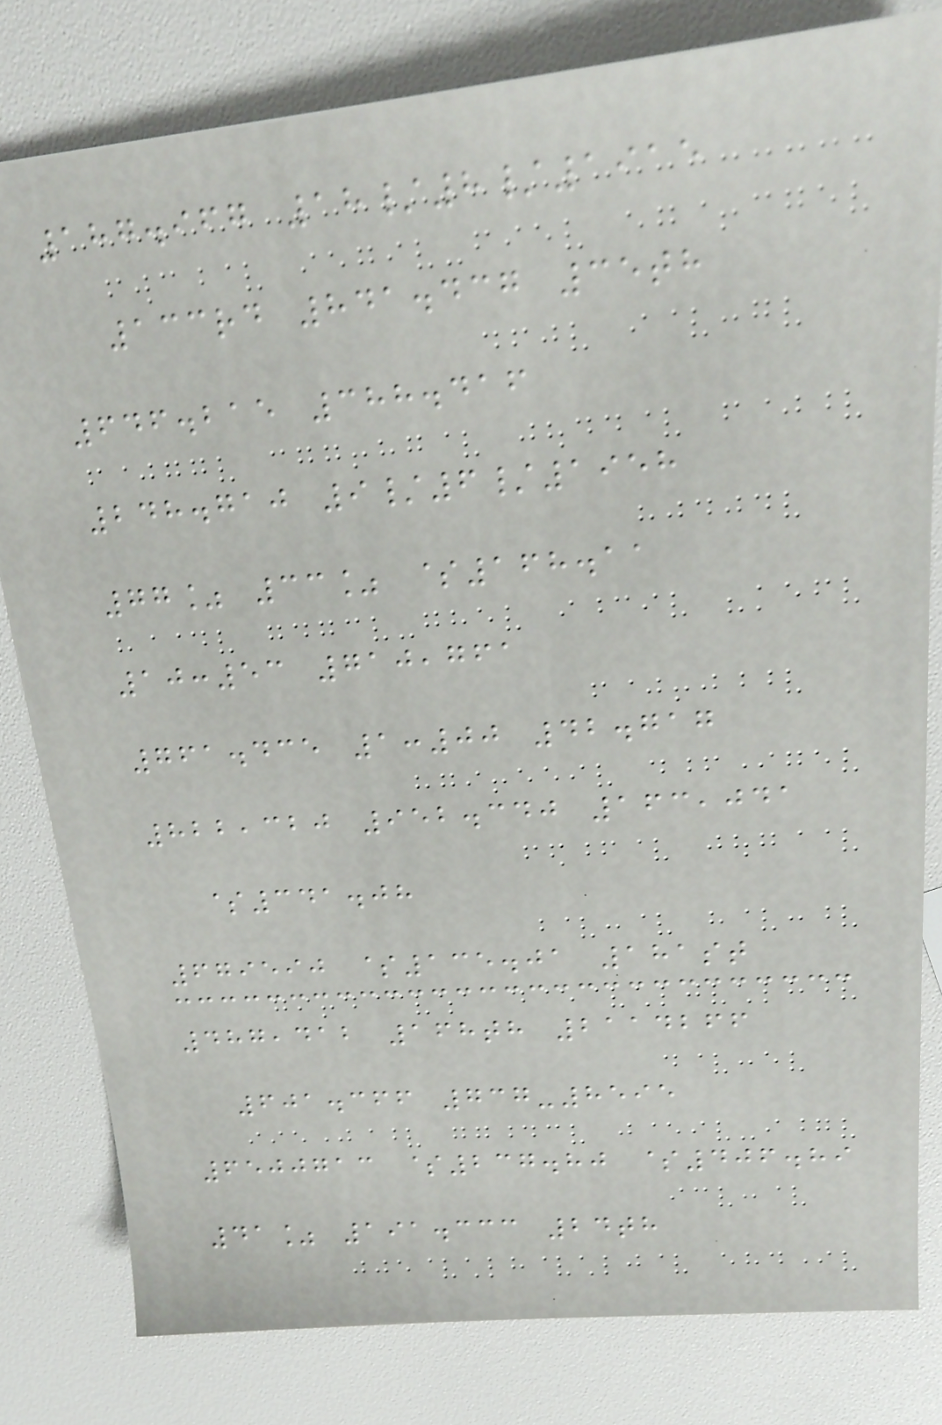187.967 18/8/1915
133rd 841.437 35th
646.215 388.416
248.710 9/6/1958
77% 33% $168.11
10:53 710,761
761.435 1:00 42.717
822,320 952.340 163,041
$341.08
679590 $135.01 181st
487,412 168th 2114266
601.366 737-8595
6500713 $237.80 $406.89
41% 191.333 24th
